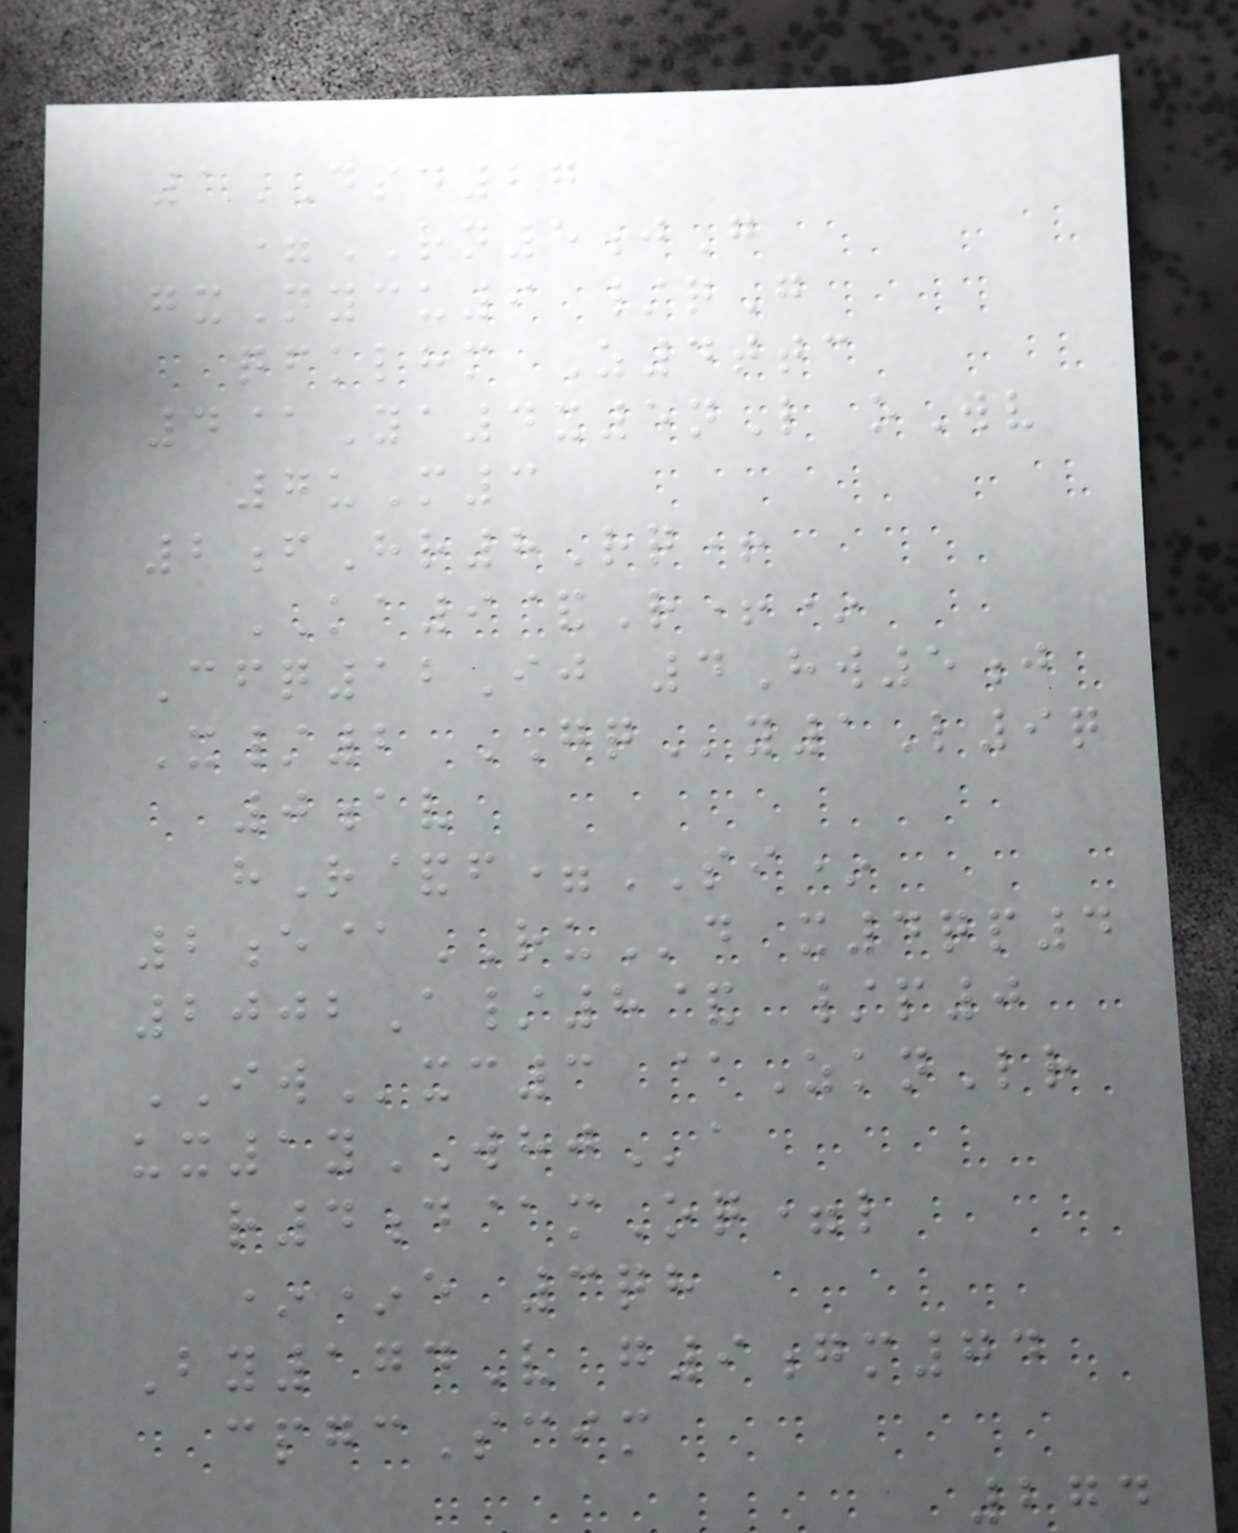1DSD27
=RN5jG
gxNycu9 /qG
qfklhm Z4ttc
4@Ya4x5nL oWv
7uM3
2fHr8Rq+
KA9&R+*
Cfq12Ij 4Hw5j
X/2 GQy1L9q
0av
hR&f=SI*
2e@RUd x4qp4
2002A/8& /p0
IWxc3 @ZknLr
ux1yWHJa
r4d@mOq=l
**e 3qh
By174V g9gm74
cpgcScim
274
